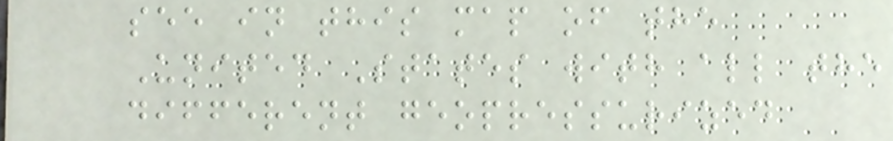see in this map of the
United States with all the
different geopressurized
